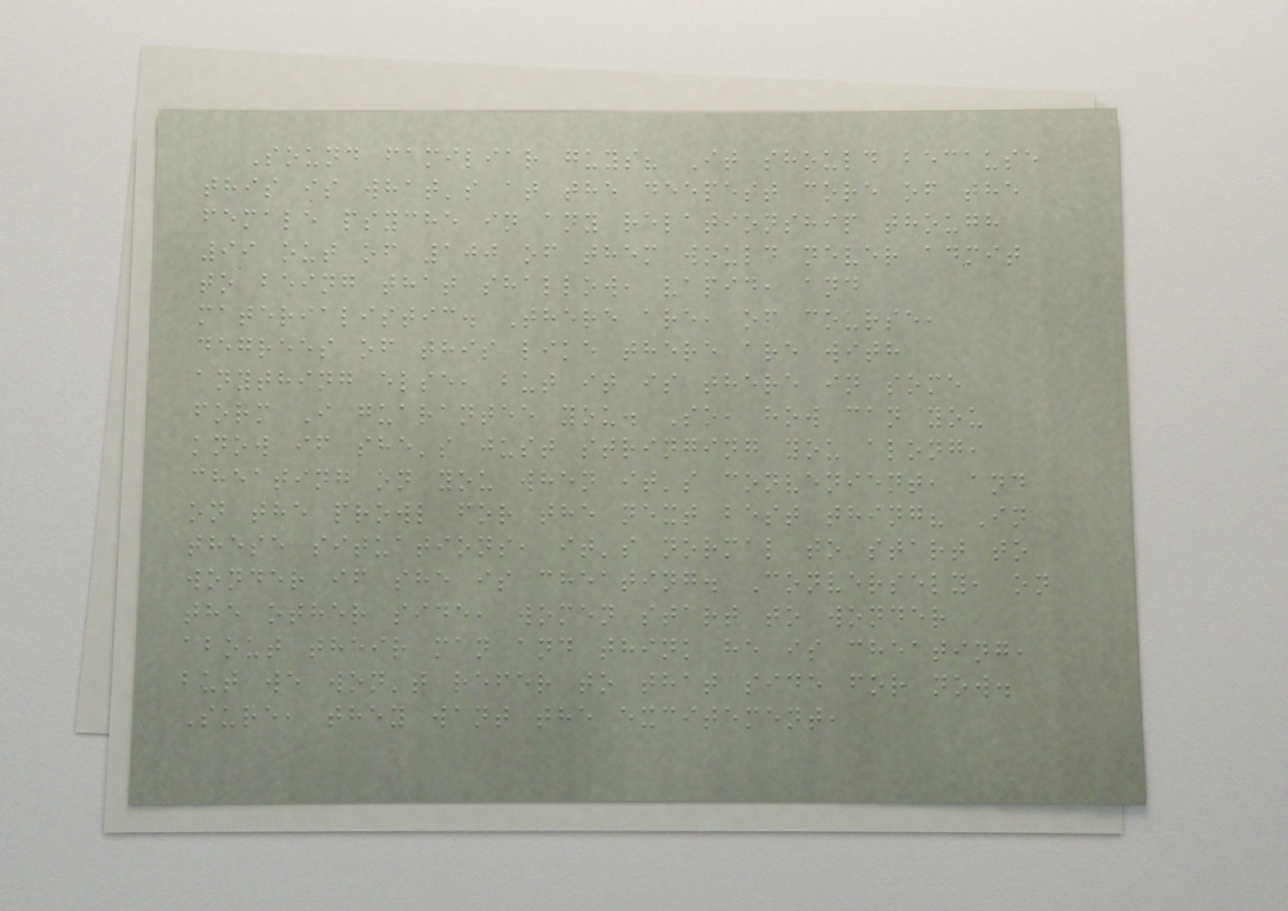Sound familiar guys? It should because
this is what's at the deepest core of the
female psyche in any relationship though
99 out of 100 of them would never admit
to being that shallow, vapid, and
materialistic. There are, of course,
degrees of this like there are with
anything else, but it is there in some
form I guarantee you. So, how can you
know if she's just stringing you along,
cheating on you when it's convenient, and
on the prowl for the next best thing? In
these situations, it's normal to start to
wonder if she is cheating. Conversely, on
the other side, women start to wonder
about their man and think he is cheating,
but we won't refer to that side for now.
Sure, they want the excitement,
